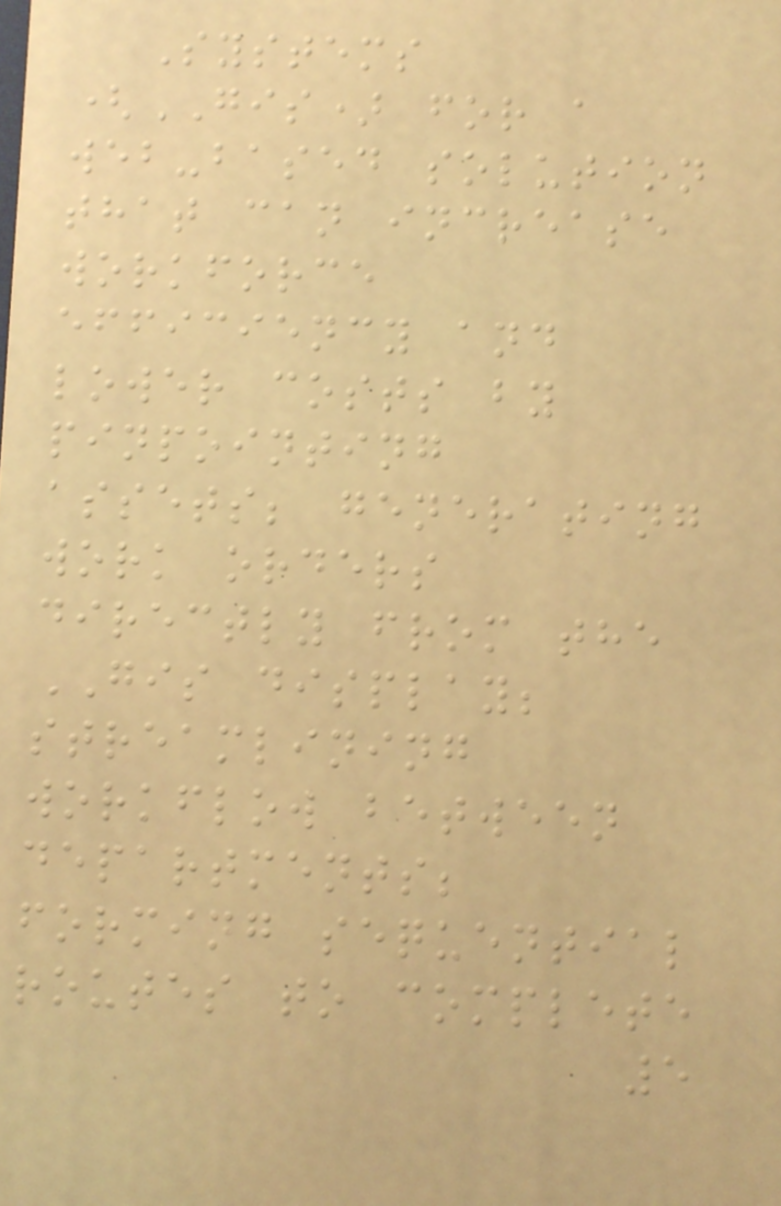Systems
(GIS) for a
web-based solution
that can increase
workforce
efficiency and
lower costs by
pinpointing
assets; generating
work orders
directly from the
GIS display;
streamlining
workflow between
departments;
forming sequential
routes to complete
5
